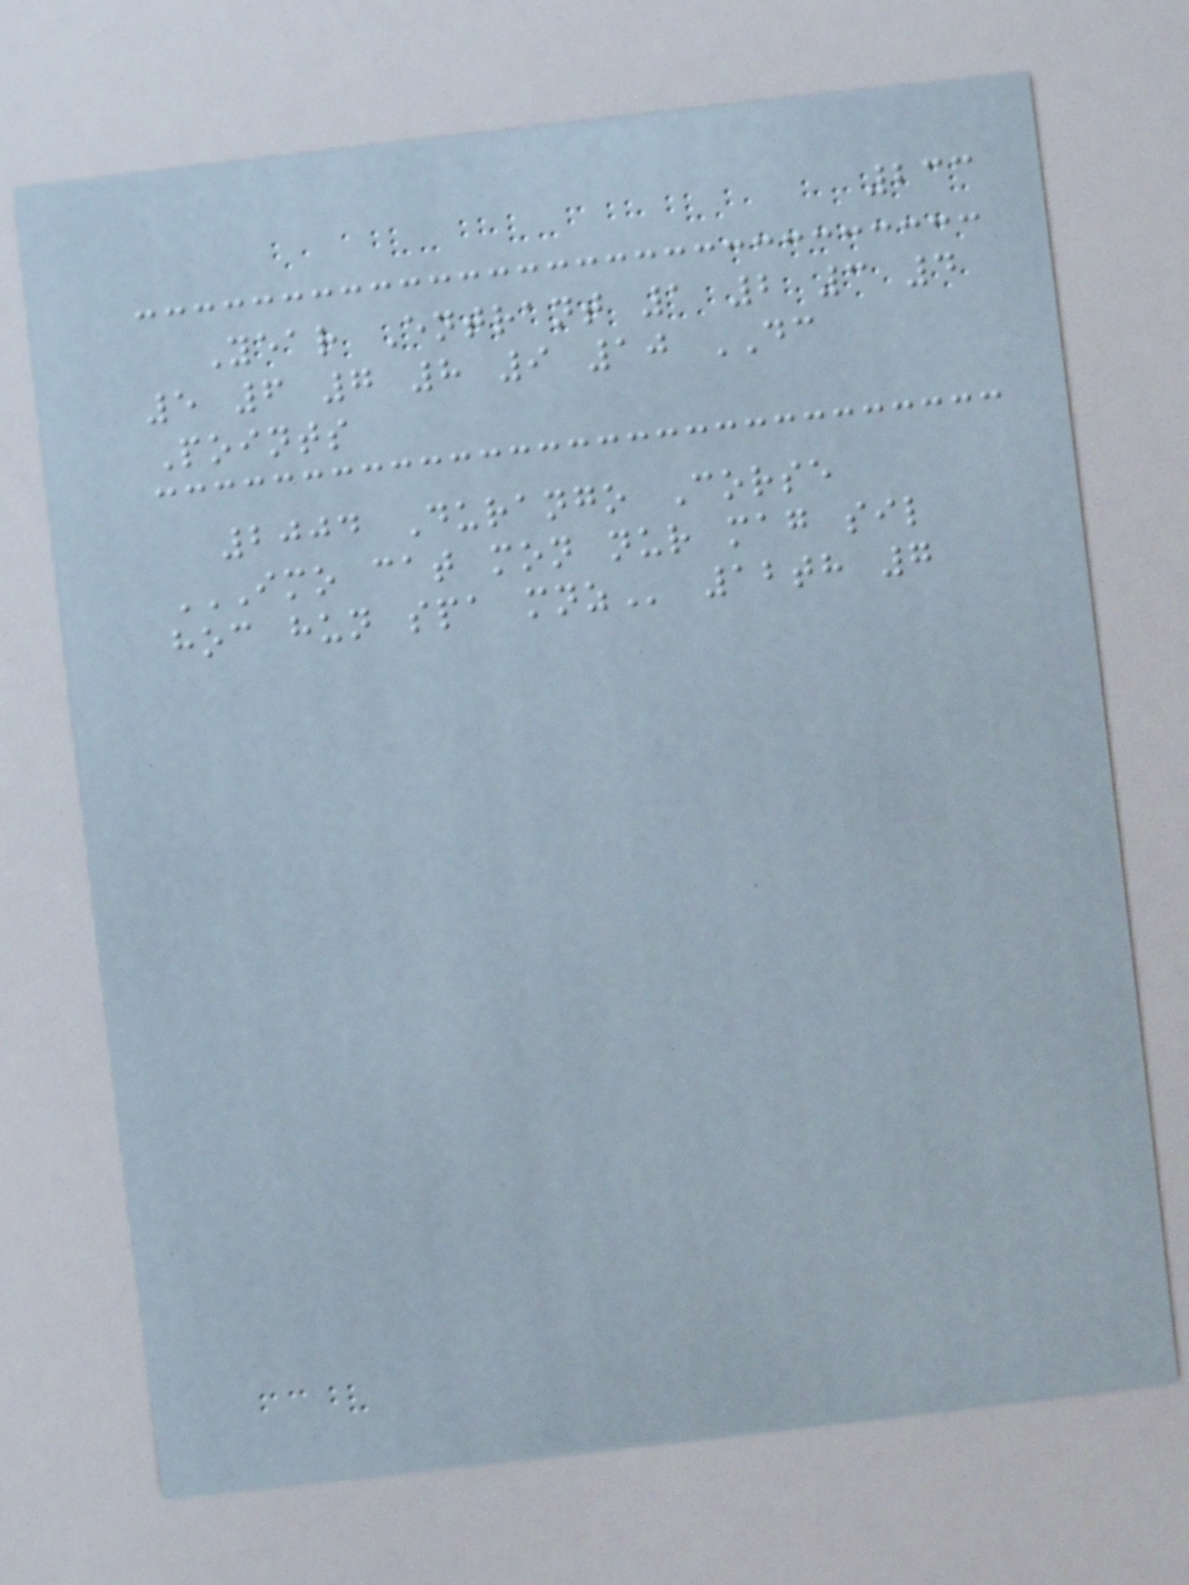233
Year Entrant 1 2 3 4
5 6 7 8 9 10 DC
Points
2004 Durango Corse
IMO CAT MON NUR MAG SIL
HOC HUN SPA MNZ 12th 7
